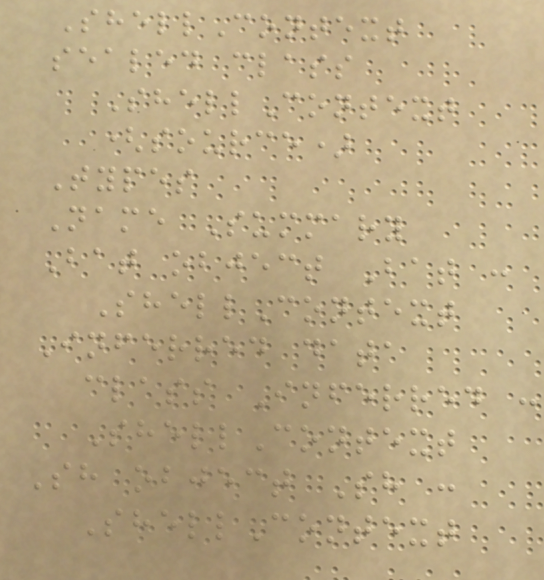ShellContext
sealed class
ShellContext
(source)
Types
Name Summary
Bat object Bat :
ShellContext
Inferred data
class Inferred :
ShellContext
Sh object Sh :
ShellContext
